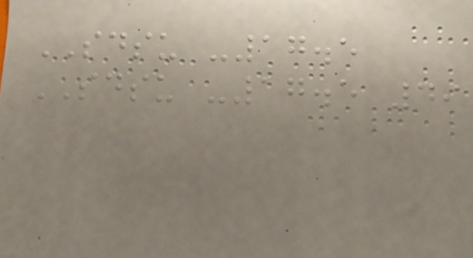SDSU -17.5
SDSU -17.5 49
